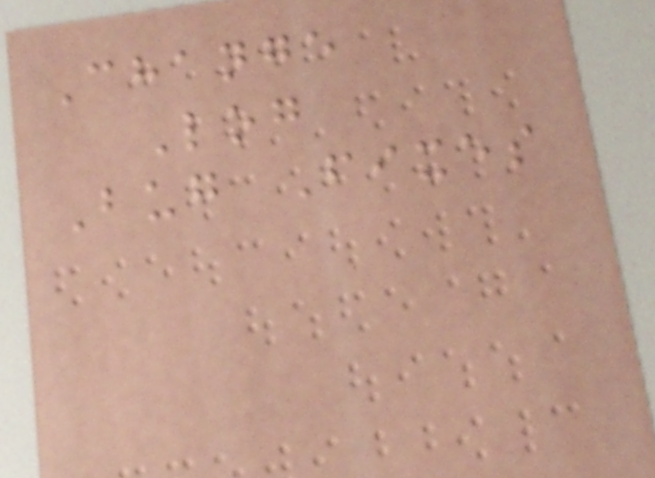Change
Log
Bug Fixes
